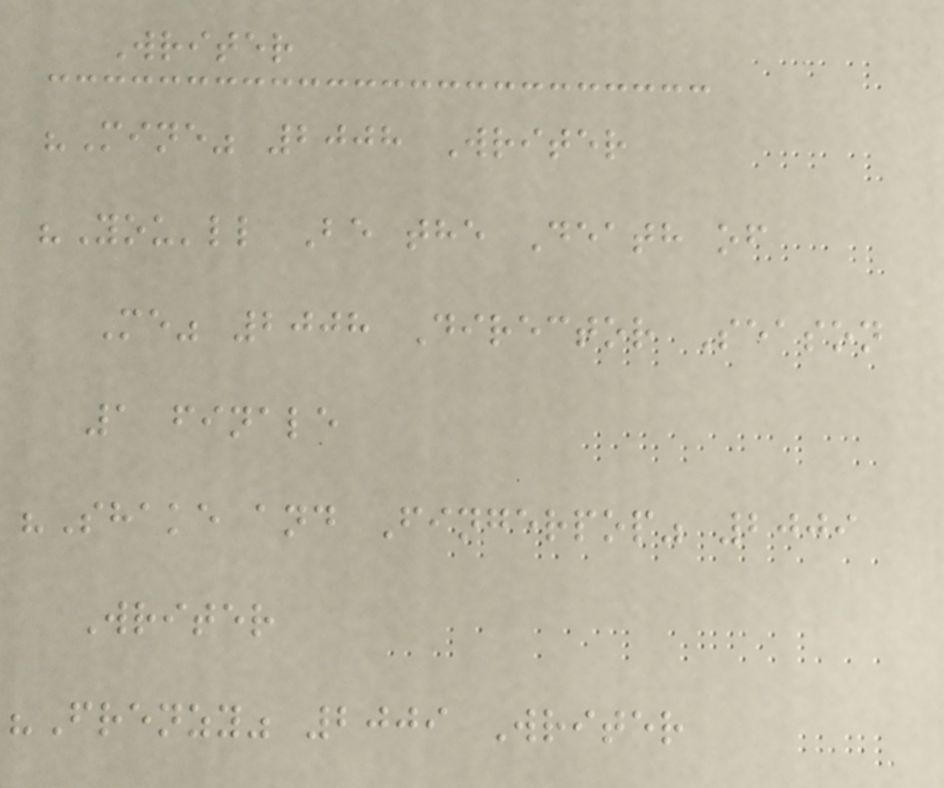Writer
"Mine" 2008 Writer
"You'll Be the Death of
Me" 2008 Director Season
1 finale
"Shake and Fingerpop" 2009
Writer
"Frenzy" 2009 Writer
